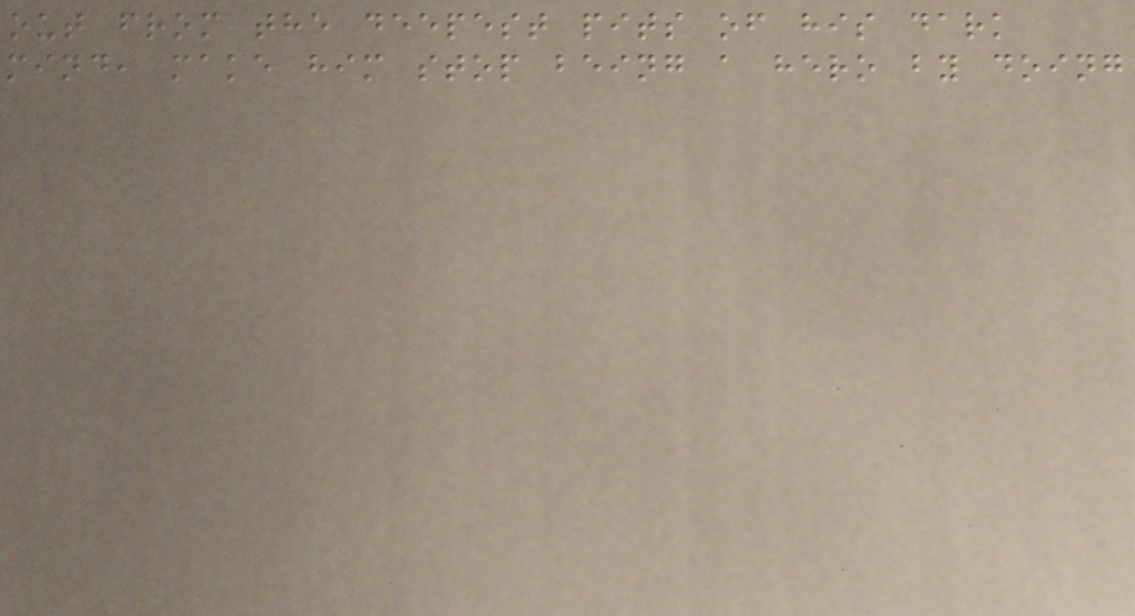out from the deepest pits of his dark
mind, make him stop being a hero by doing
